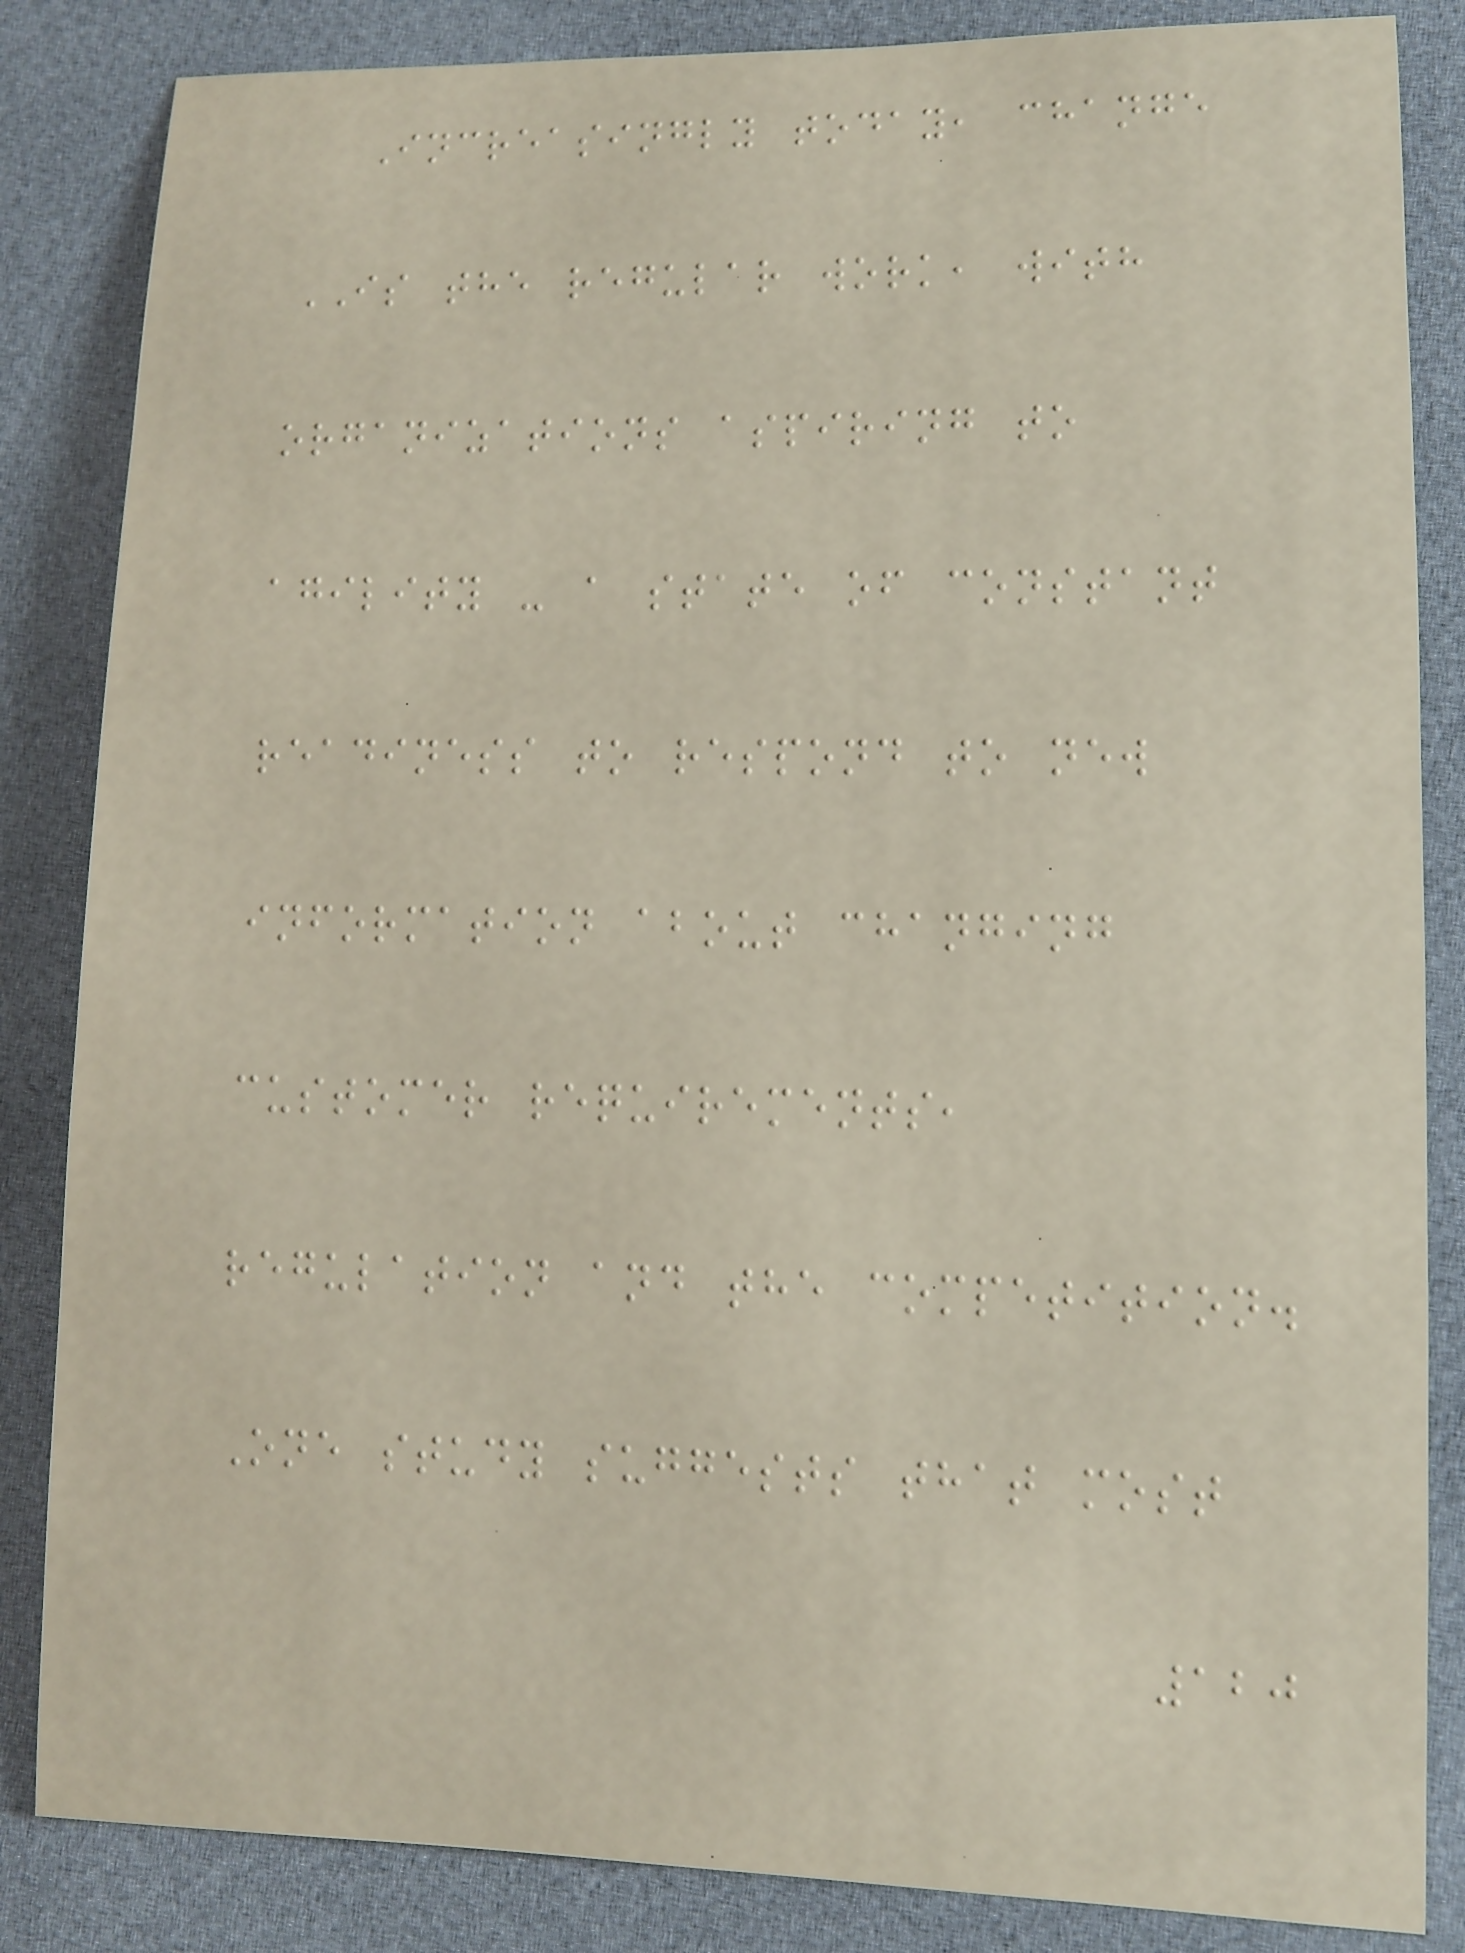Increasingly today, change
IS the regular work, with
organizations aspiring to
agility - a state of constant
readiness to respond to new
information about changing
customer requirements,
regulation and the competition.
One study suggests that most
120
